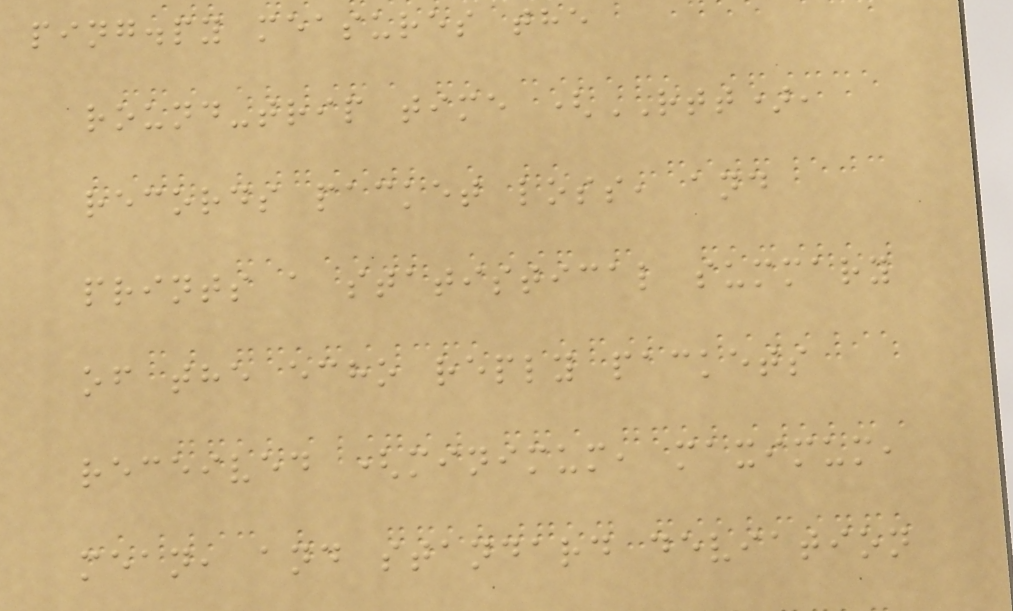ping.py measures the
round-trip time (RTT),
records packet loss, and
prints a statistical summary
of the echo reply packets
received (minimum, maximum,
mean, and standard deviation
